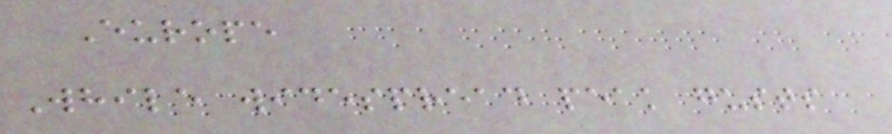Europe
While widespread peak gusts
